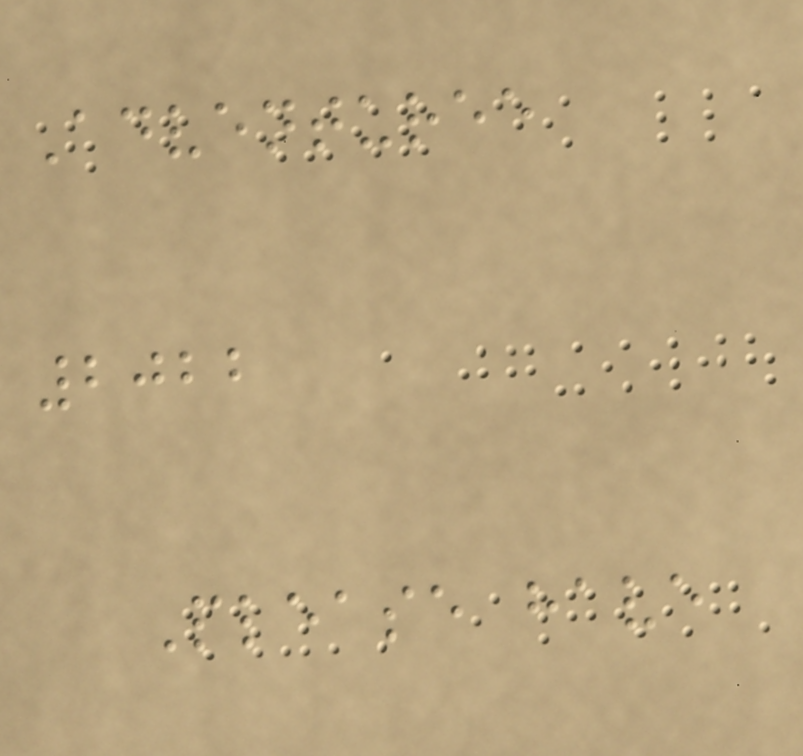Adventuree
2022
Please have
